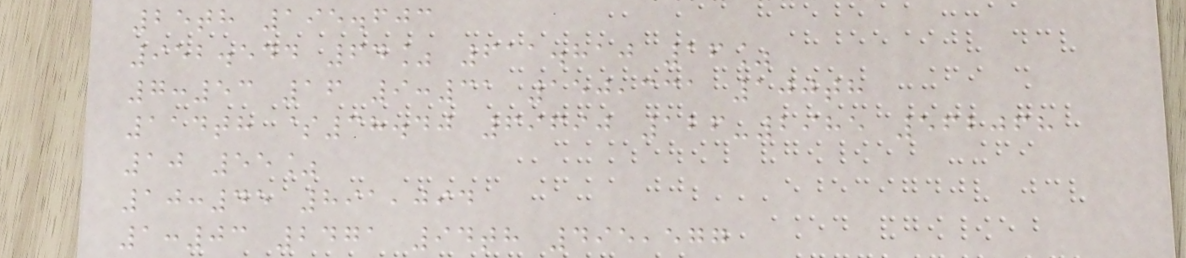25th 195.603
952.544 64% 611.810 16%
7:53 16 9:31 150,331 100th
114th $38.40 69690 126-2985 562068
10 55%
10:45 891,094
1:03 2471 94th 495,577
